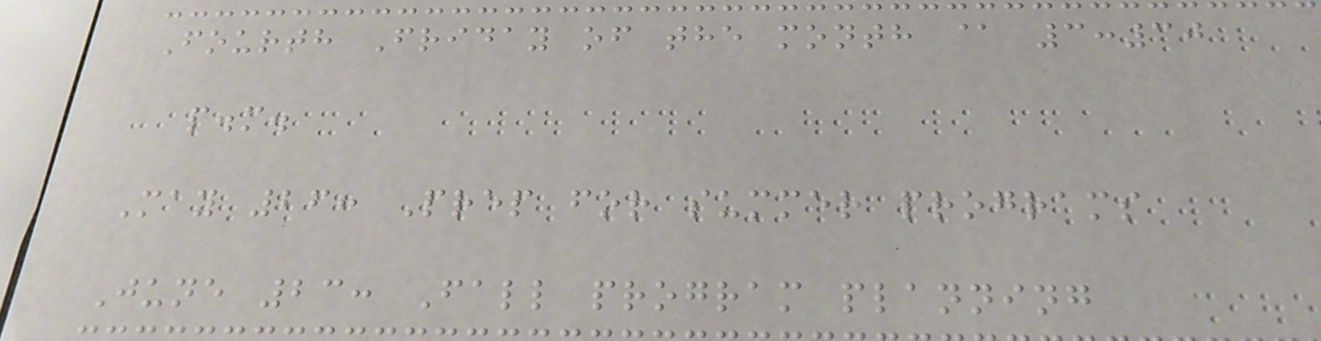Fourth Friday of the month @ 3:30
p.m.
May 26: Prep for summer programs
June 23: Fall program planning
